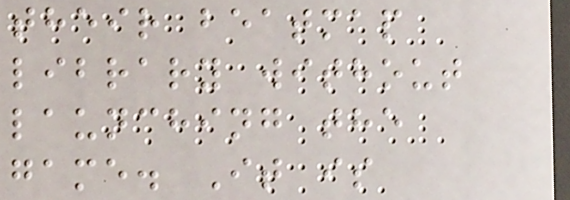their beatmap
library without
launching the
game. It is
